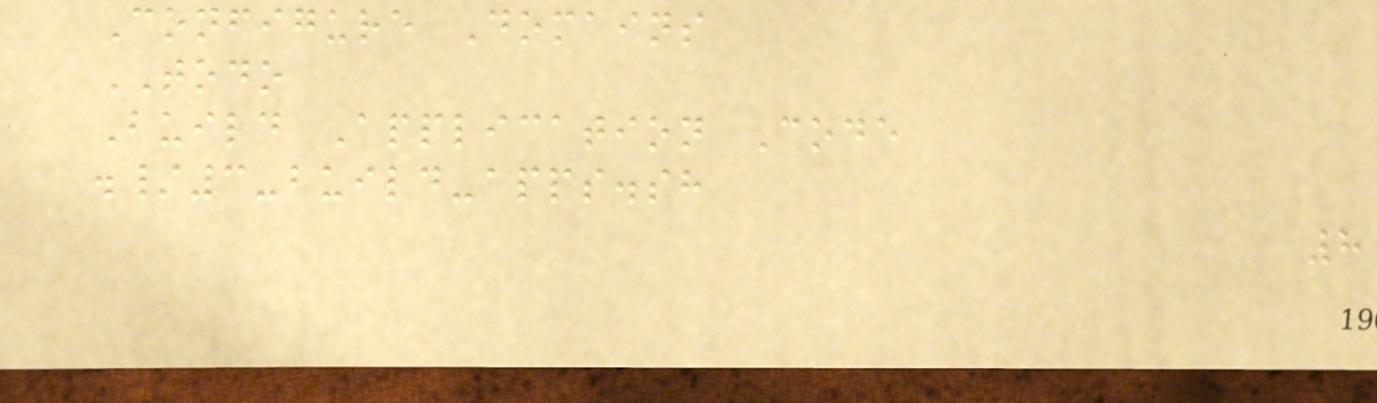Configure Domains
TODO
Build Application Code
./3-build-apps.sh
8
